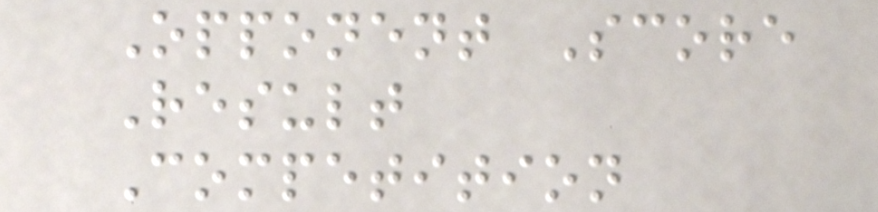Opponent Score
Result
Competition
